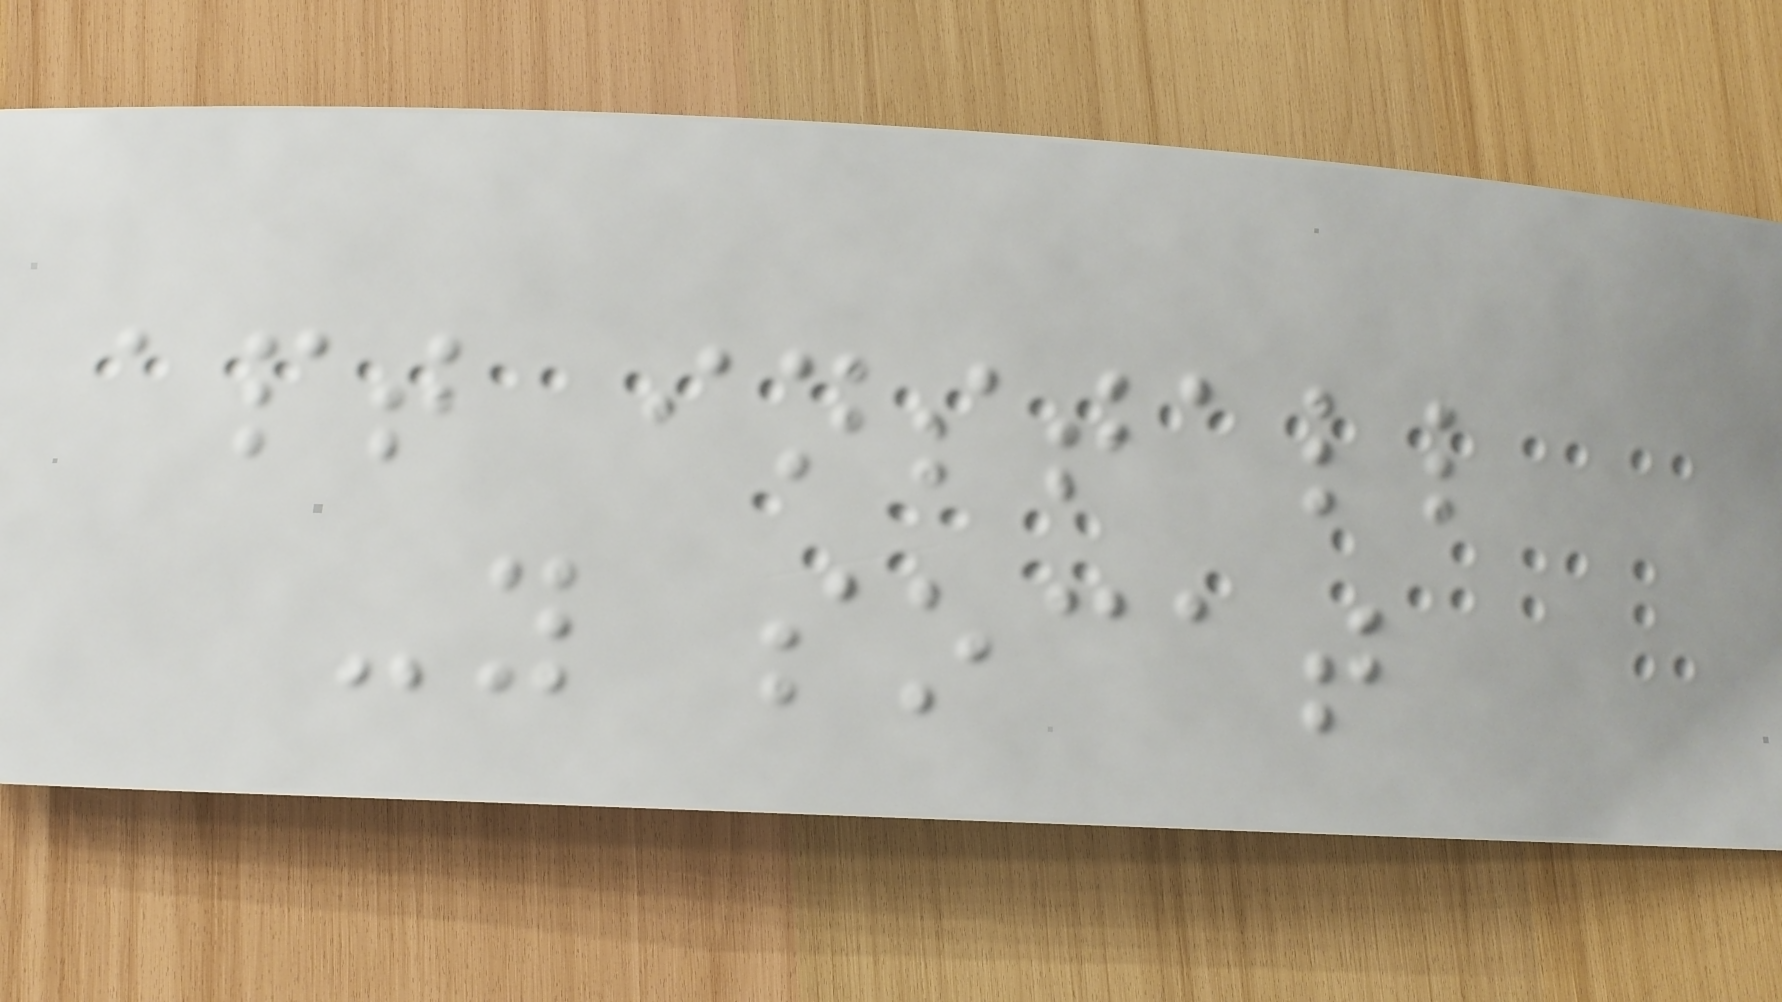apt install
-y socat
